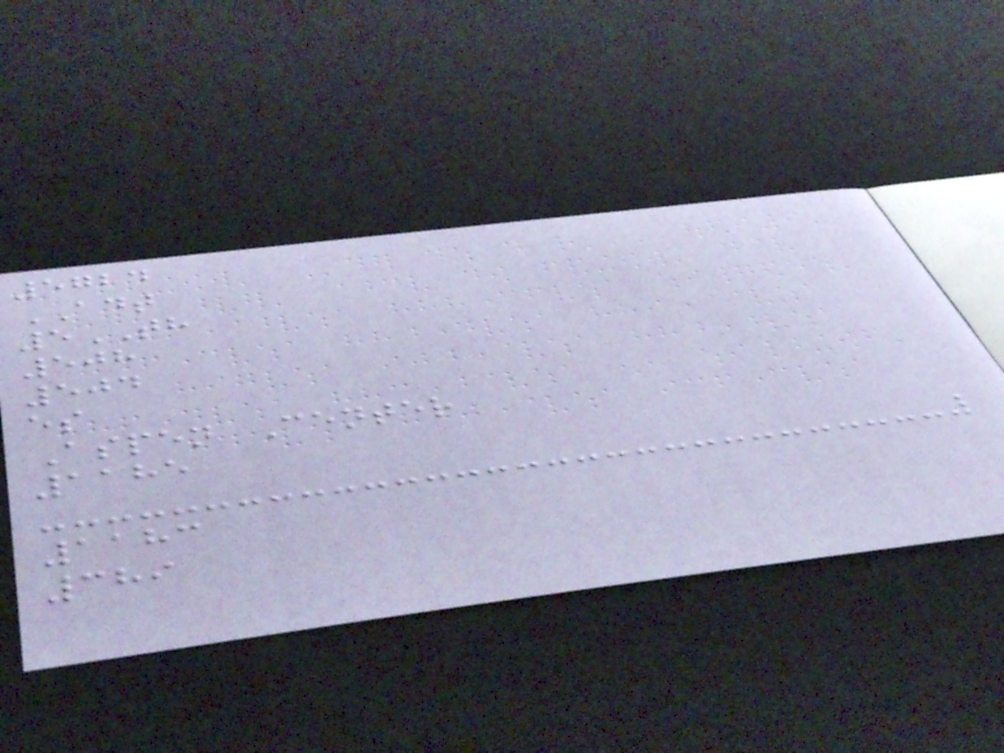5724
ADT
5TH
508
504
es
Aspen Center
1185
1183
389
